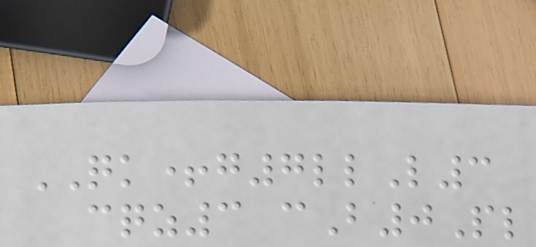QK+g7llL3
cqz3 cB0Pl
